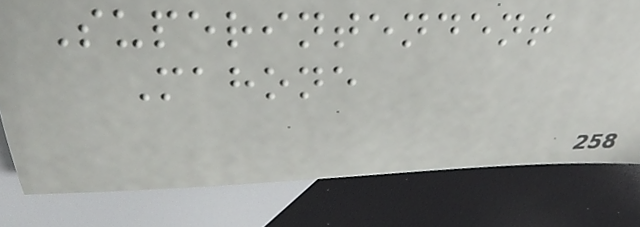Superintendent
Mahone
